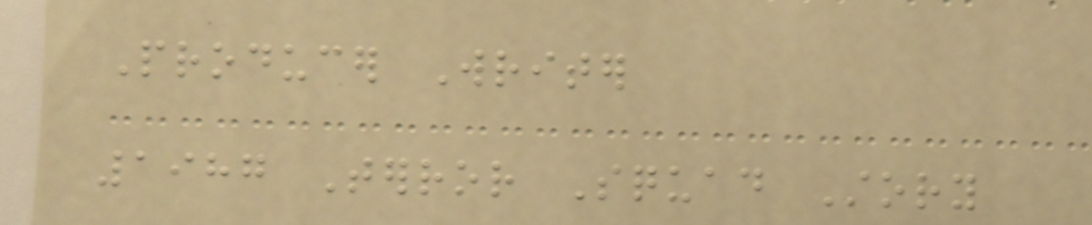Producer Writer
1987 Terror Squad Story
